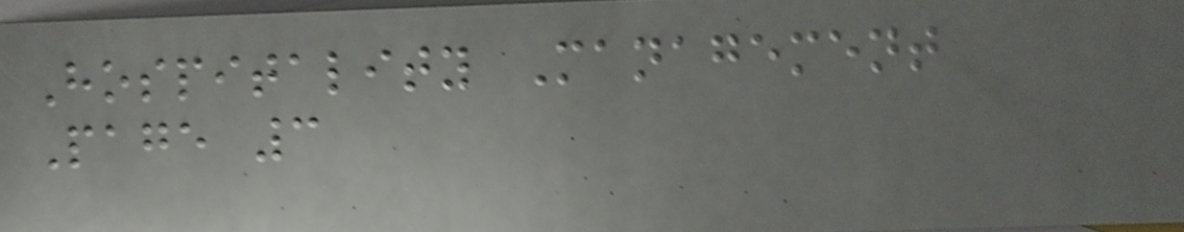Hospitality Management
Page 3
